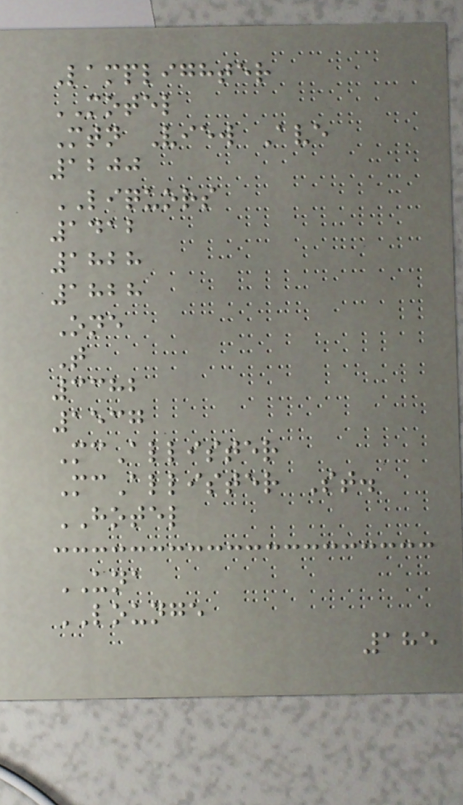Lamplighter
MOTEL
Mtn View Ave
1200
LIQUORS
1412
1828
1828
One
T
3382
1537
McAllister
McAllister St.
HOTEL
UNA
LOUNGE
185
